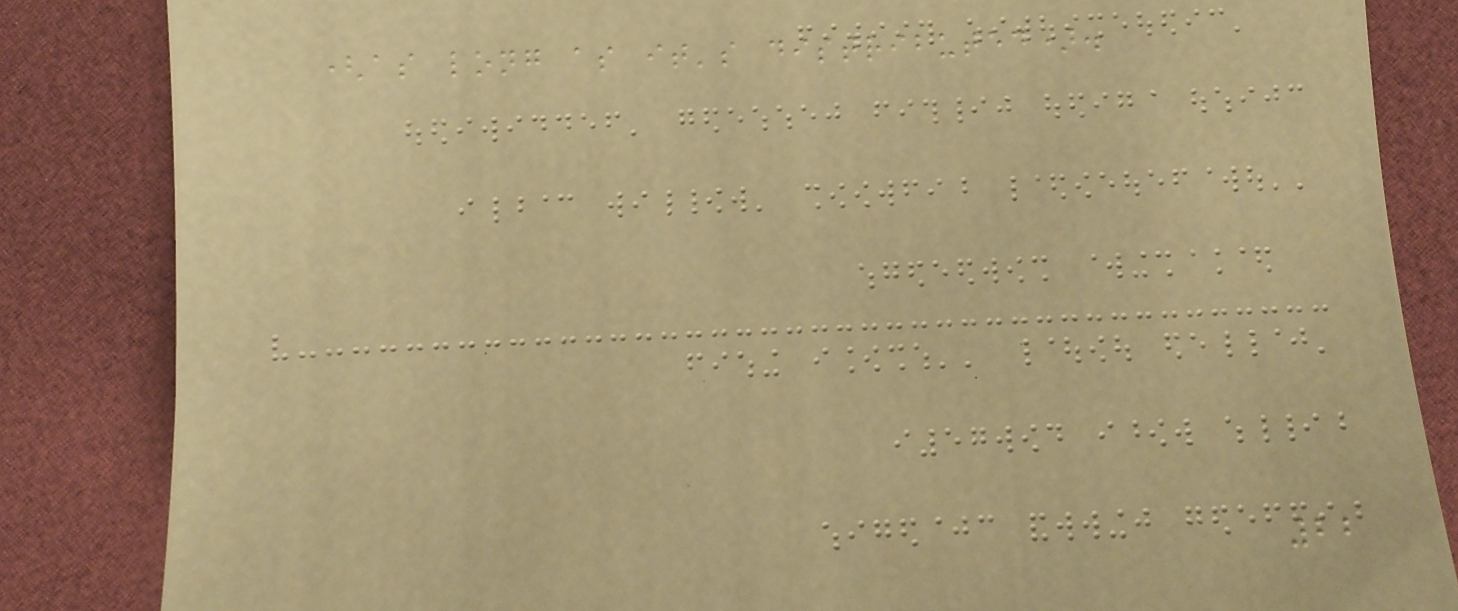(as long as it's distributed).
22
